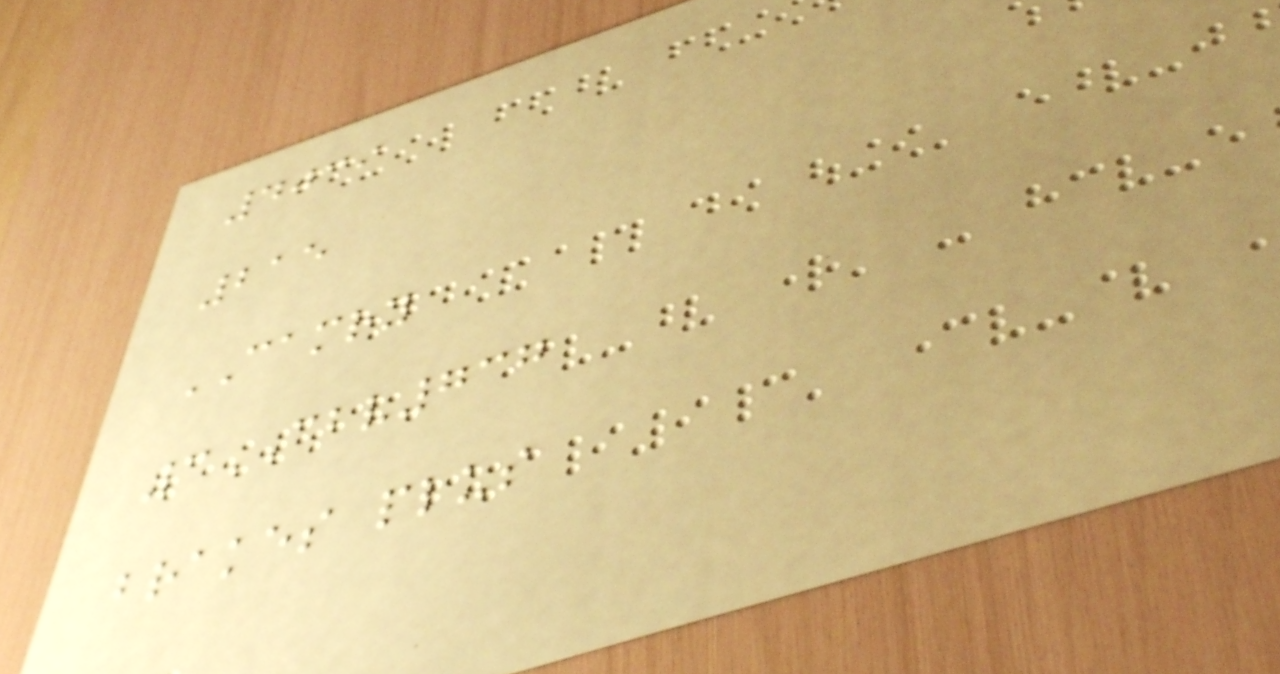4039
215
CAMRY
3CBV737
brakes plus
